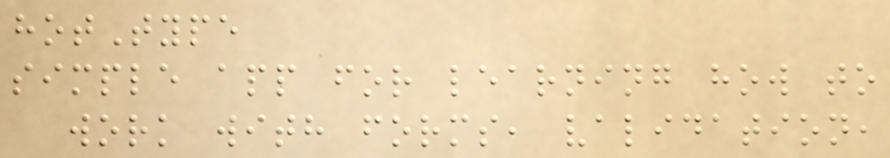hotType
simple app for learning how to
work with forms, validation,
